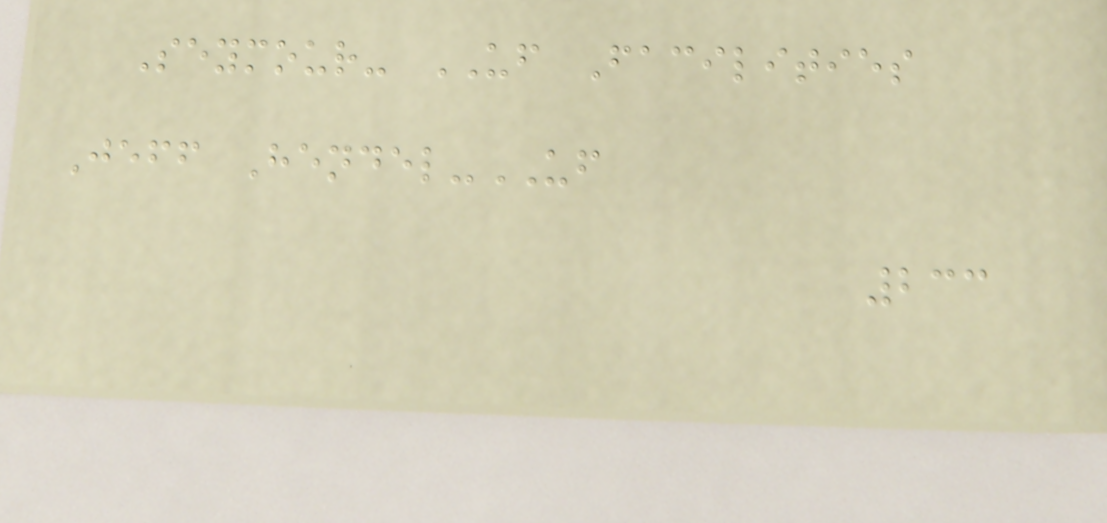Seymour- UF Facilities
Jeff Hendel-UF
233
